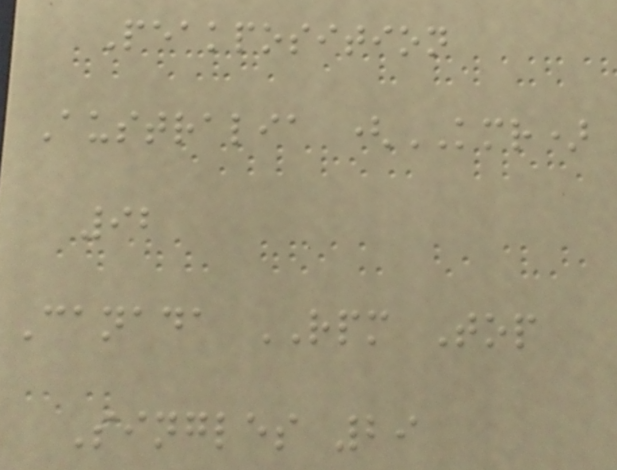Peakposition
Australia (KMR)
92
Canada RPM Top
Singles 29
